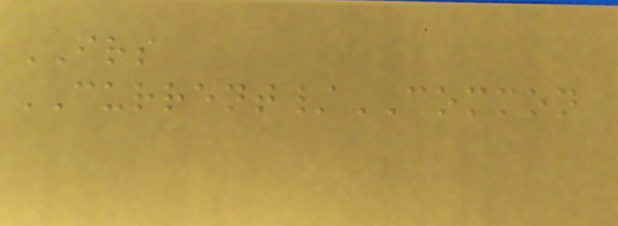IRS
CURRENT/COMMON
